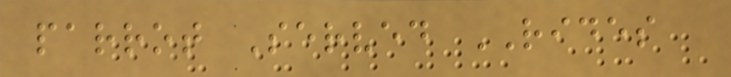parrot Served RIDES
